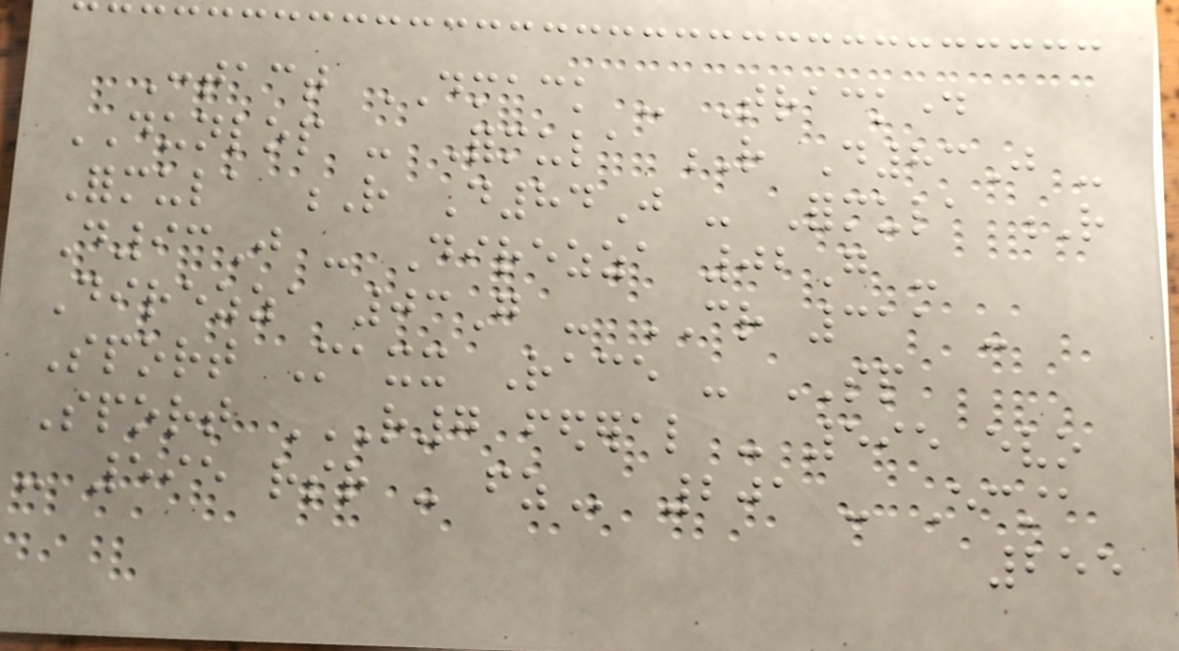Contact DMACK - Trackday
DUNLOP - Formula R D83J -
Formula R D84J - Formula R
D93J - Direzza 02G -
Direzza 03G - CR 311 -
Sport Maxx Race - SP
Sport R7 FEDERAL - 595 EVO
- 595 RSR - FZ 201 - Ecsta
255
